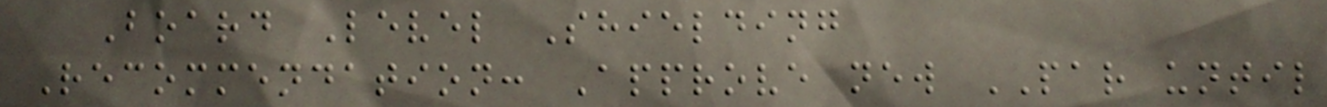Board Level Shielding
Recommendation: Approve new PAR until
